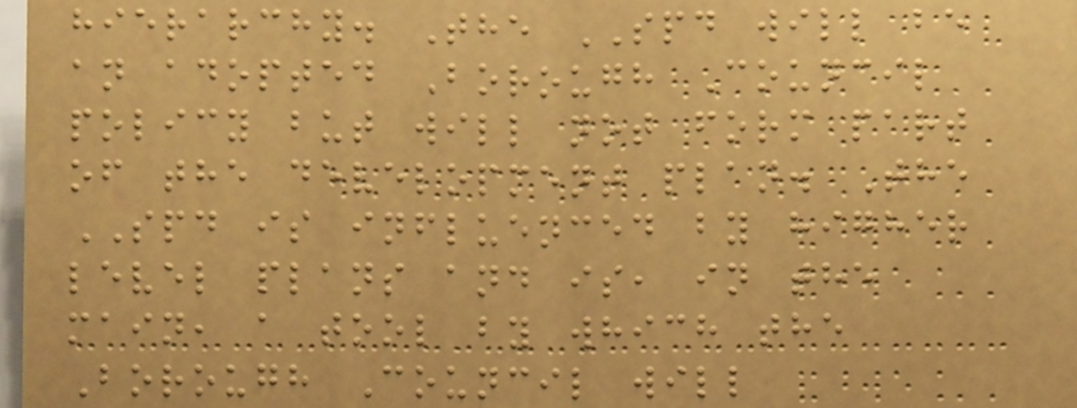hierarchy. The SPD will be
an adopted Borough Council
policy but will not form part
of the development plan. The
SPD is influenced by higher
level plans and is, in the
main, a tool by which the
Borough Council will
